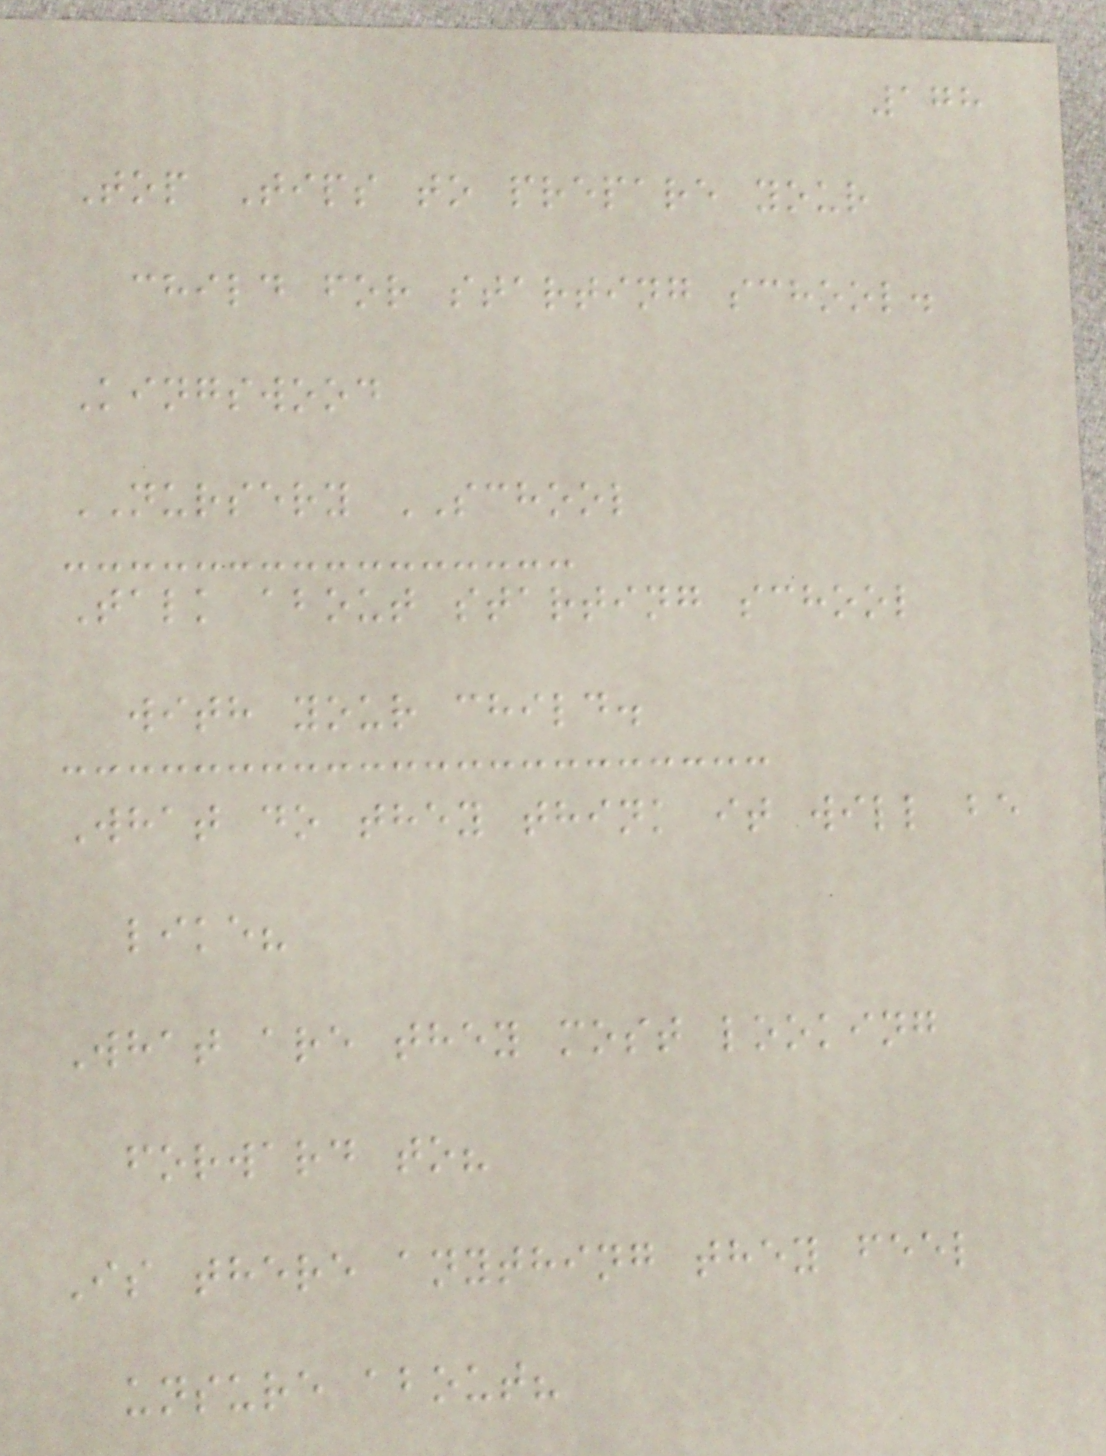178
Top Tips to prepare your
child for starting school.
Kingswood
NURSERY SCHOOL
Talk about starting school
with your child.
What do they think it will be
like?
What are they most looking
forward to?
Is there anything they feel
unsure about?
